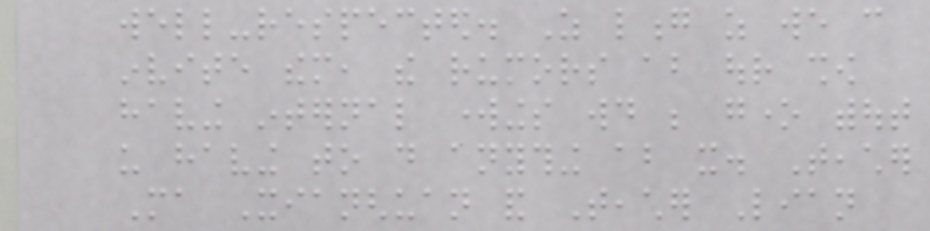well-respected. As long as we can
invite them, the rumors about our show
having internal workings would be gone without
us having to do anything about it. Teacher
Ma Xianghuan and Teacher Lian
